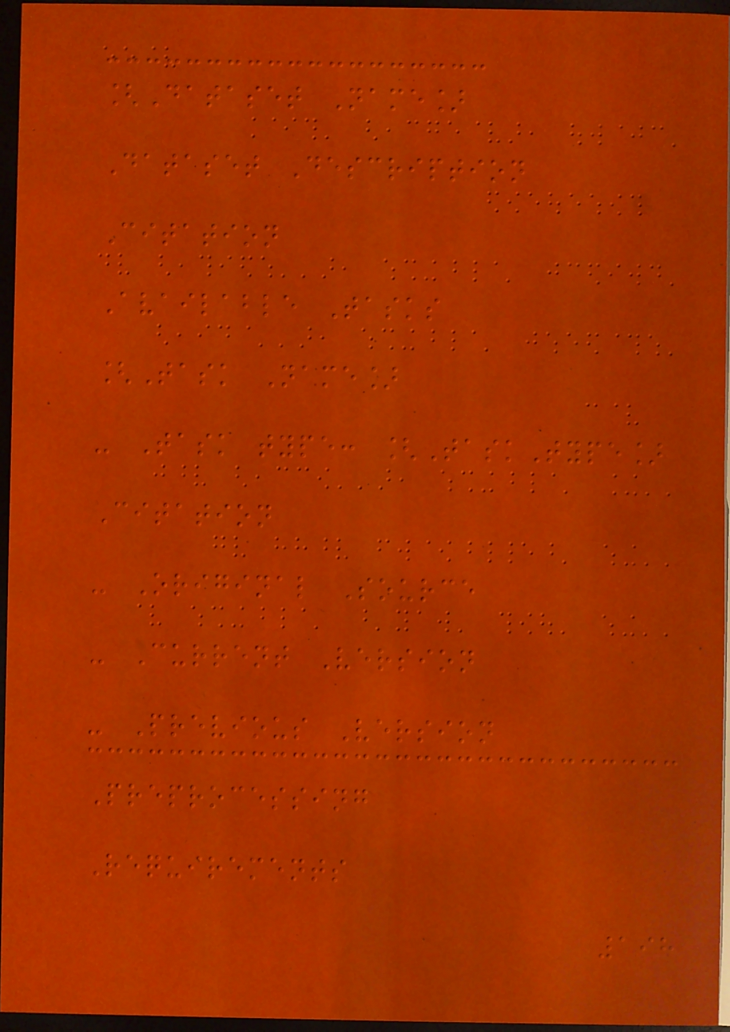[Dataset Name]
Dataset Description
Citation
Available Tasks
[Task Name]
- Task type: [TaskType]
Citation
- Original Source
- Current Version
- Previous Version
Preprocessing
Requirements
198
